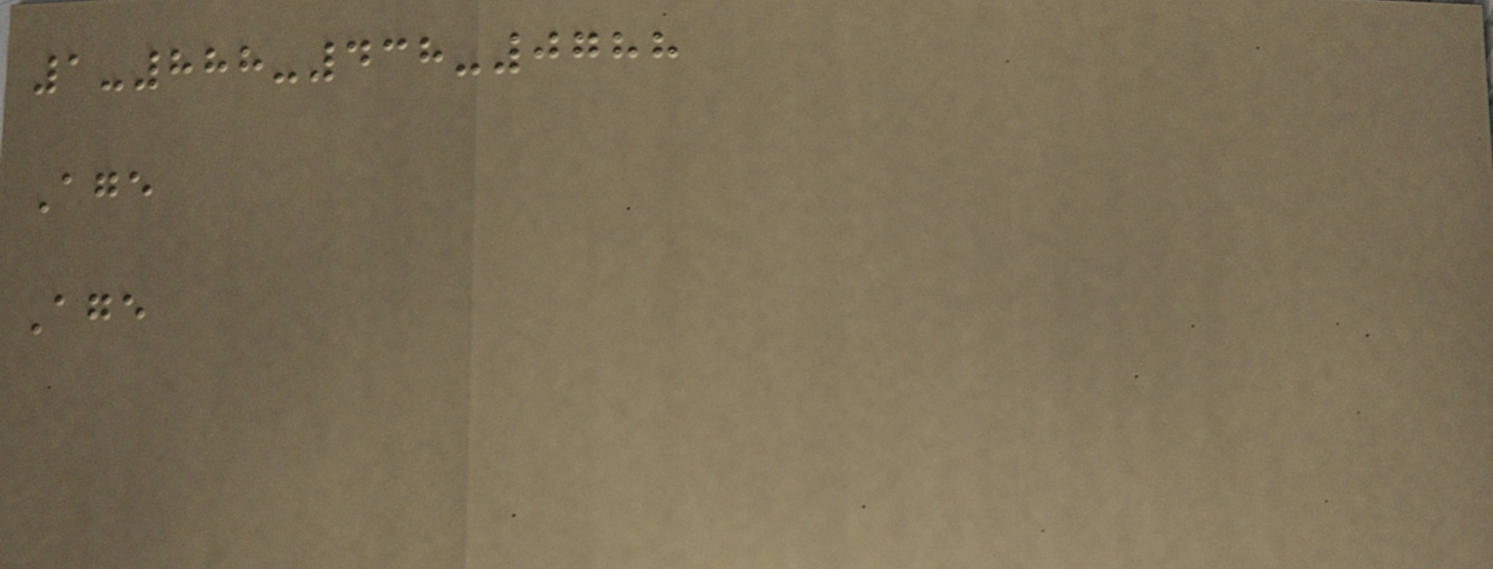1-888-438-0788
Age
Age
